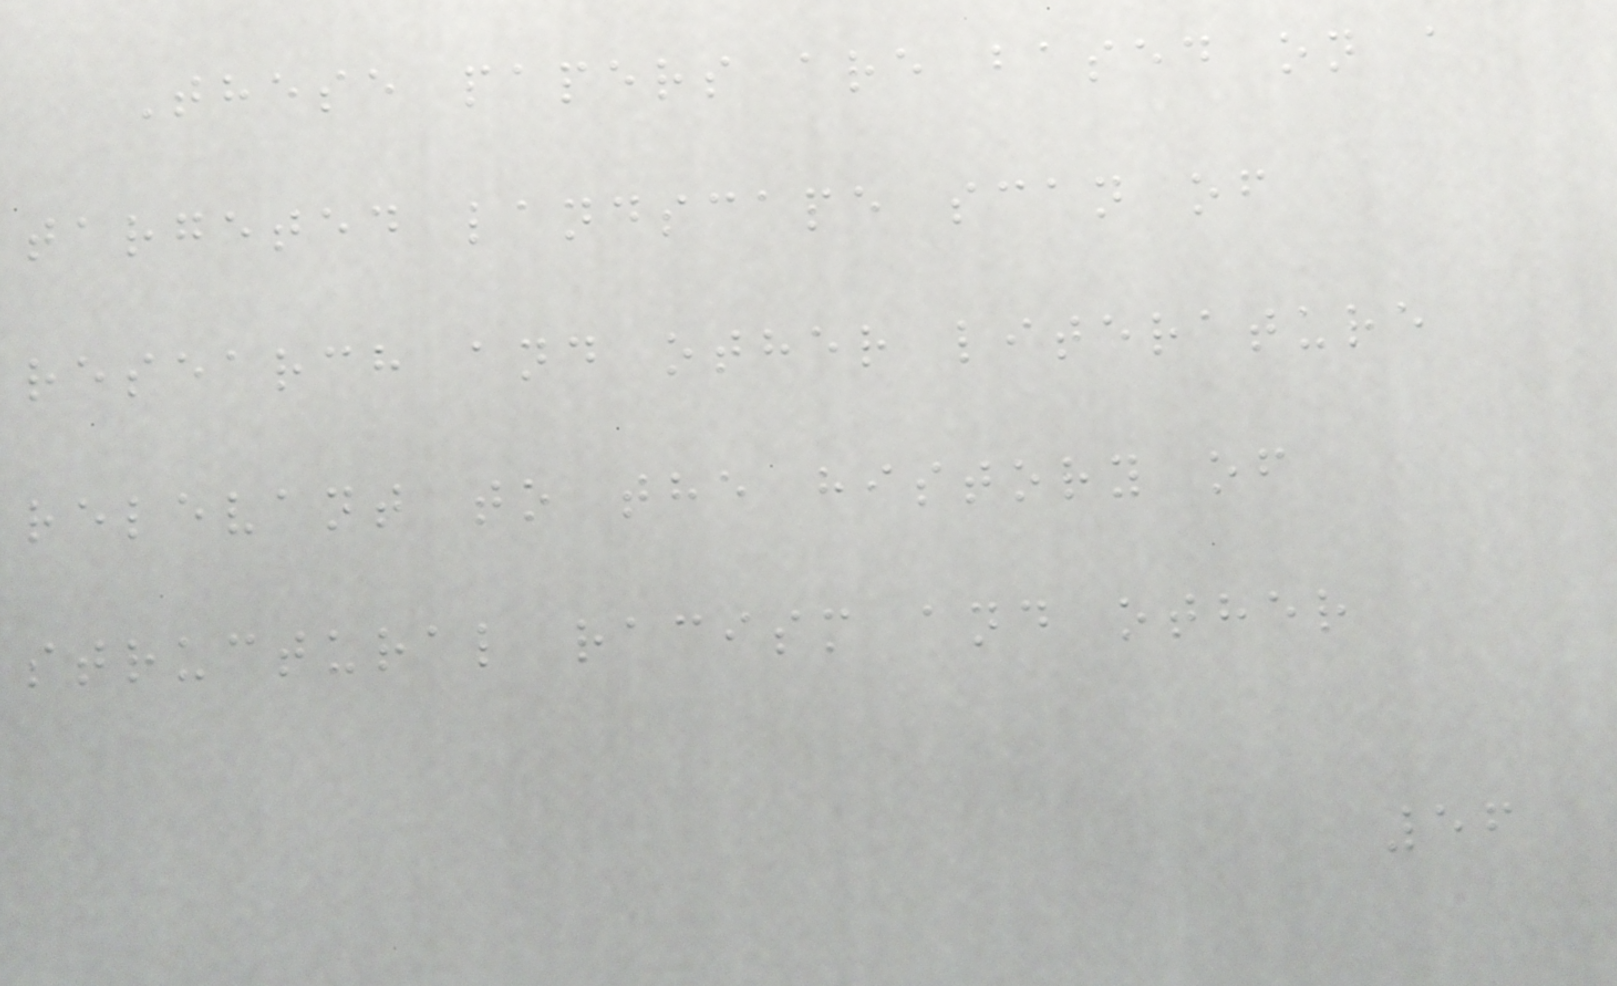These papers are based on a
targeted landscape scan of
research and other literature
relevant to the history of
structural racism and other
56
